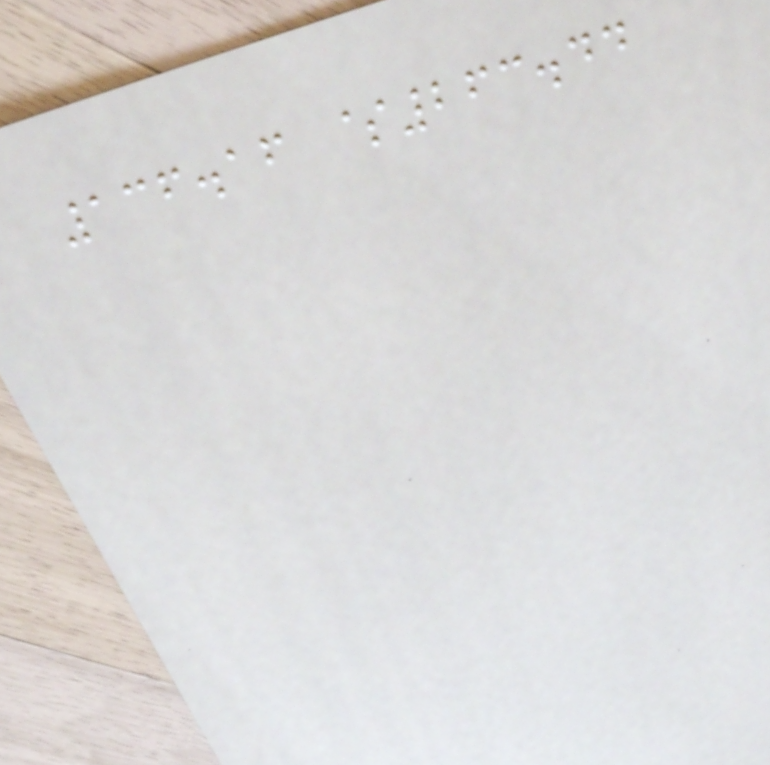136.16 $263.44
